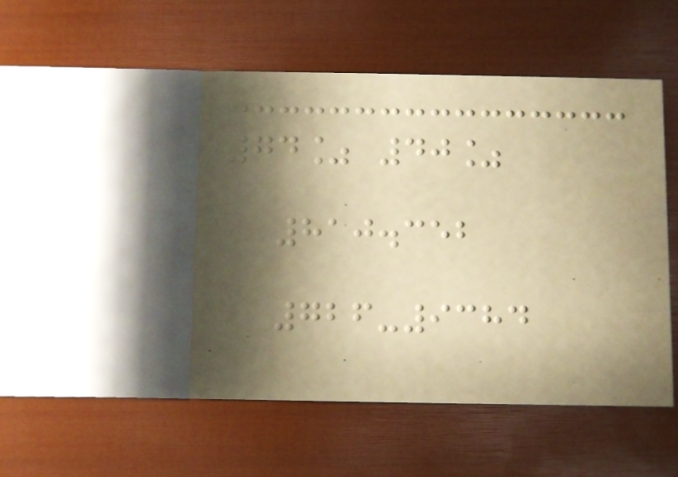74% 40%
810.352
726-9384
